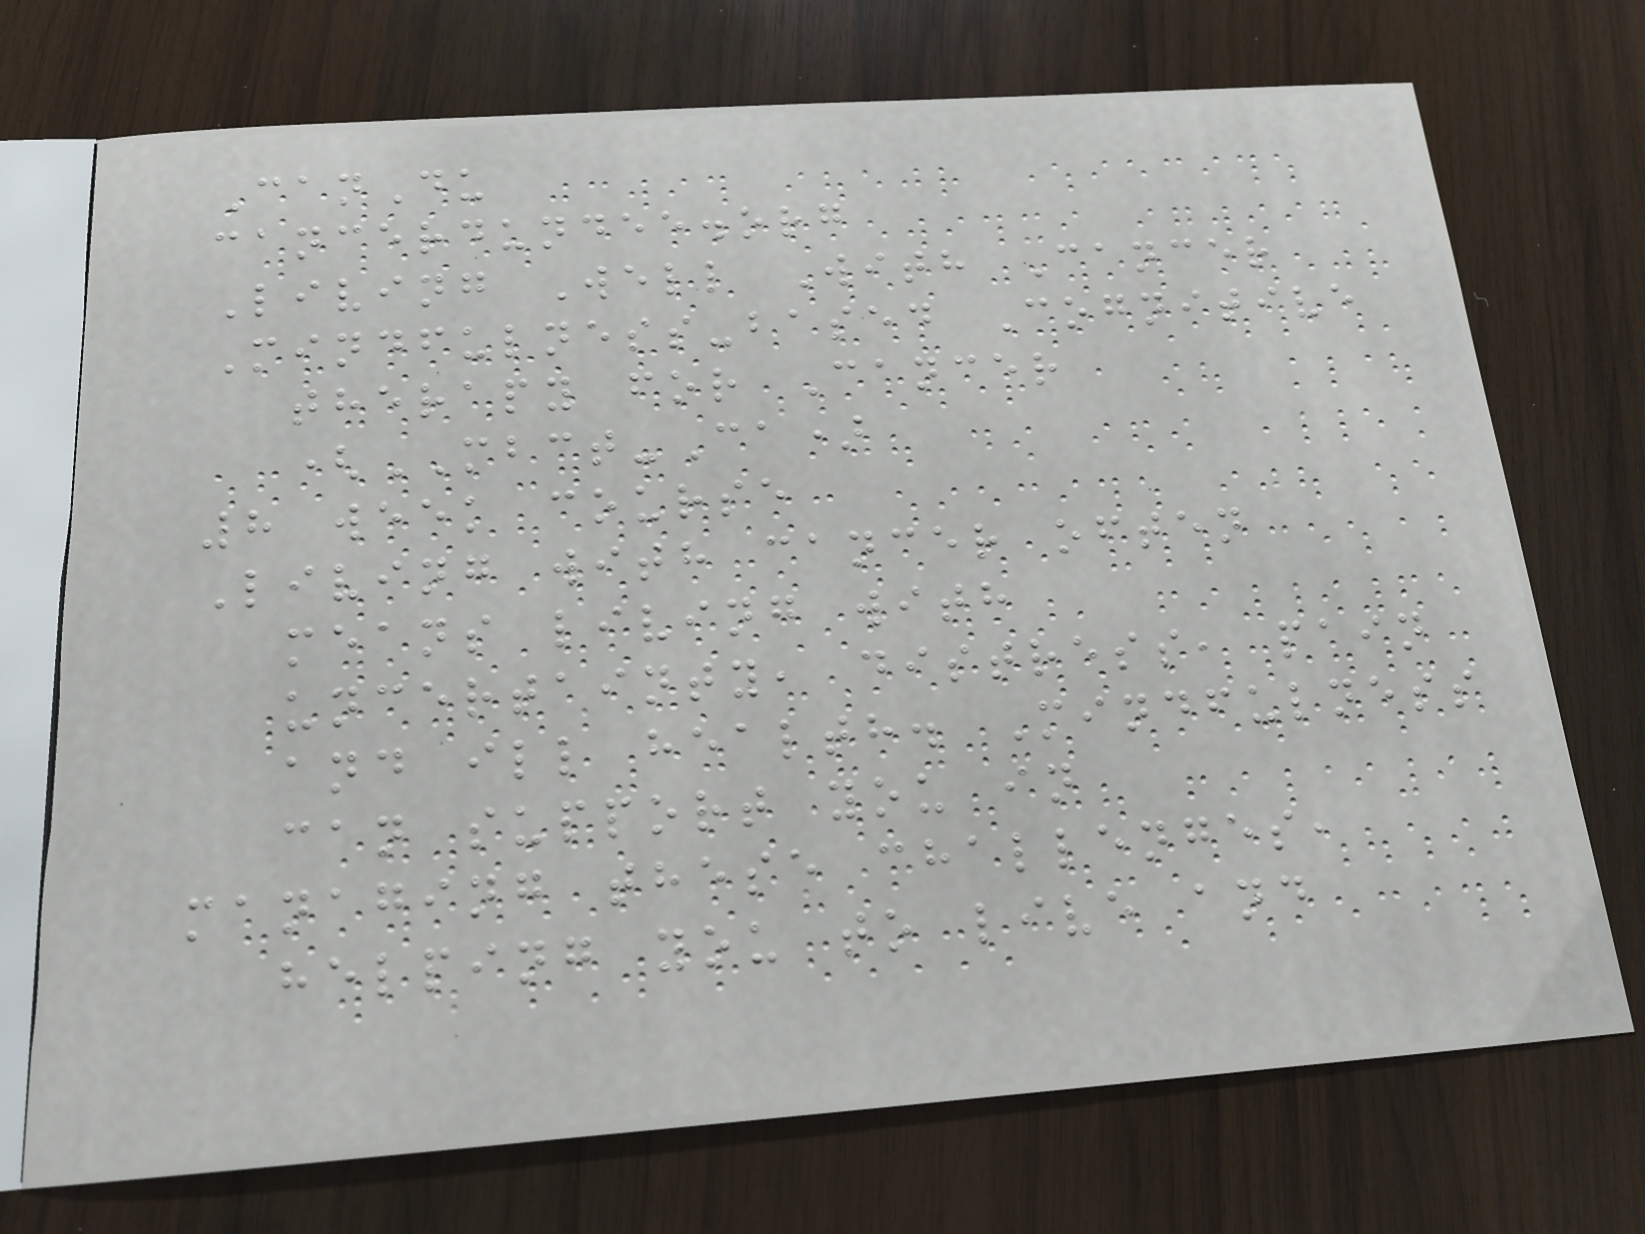CanDu
cancerdundee.org
Living Well With Cancer
Mindfulness-based Cognitive
therapy for Cancer
(MBCT-Ca)
8 week course
Living with cancer often
means living with
uncertainty, distress, pain
and ill health. Mindfulness
can support you in
managing these challenges,
helping you to live and
